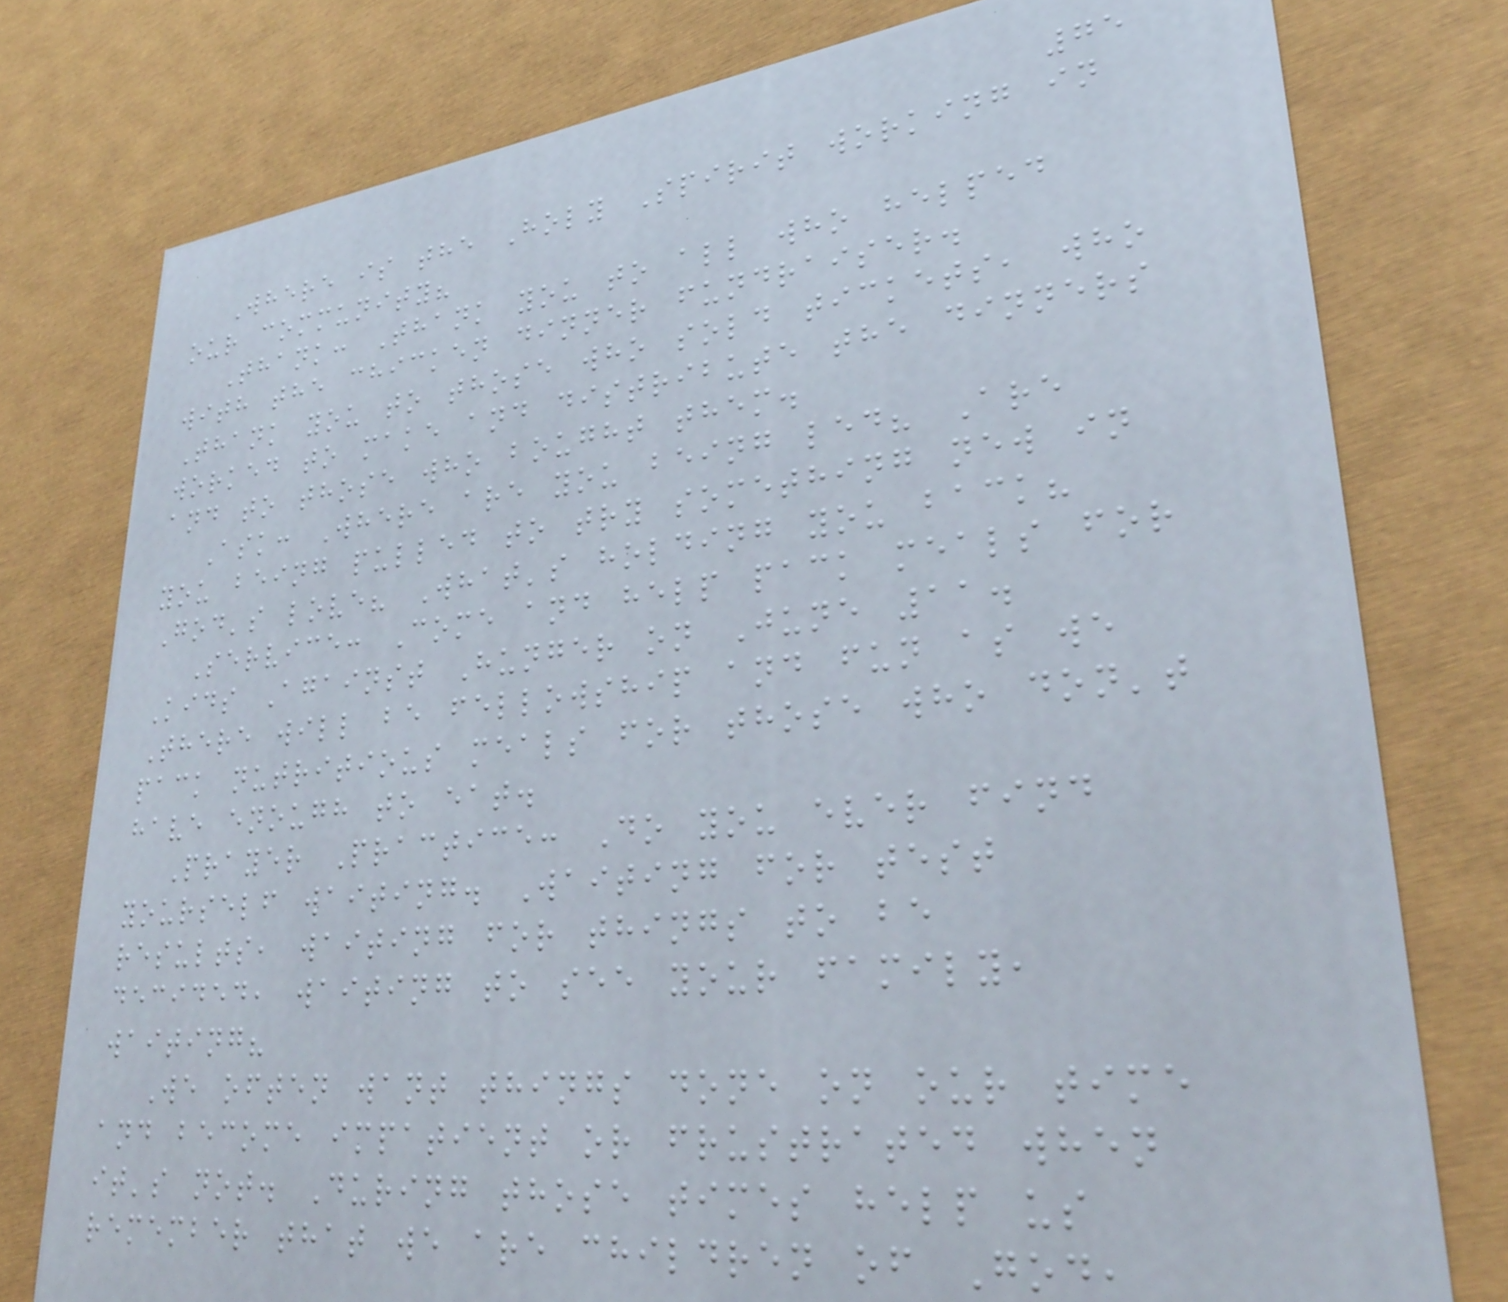75
Where is the Holy Spirit working in
our community?
Thank: Thank you to all who helped
with the chicken dinner fundraiser.
Thank you to those who sold tickets, who
worked to make and distribute the dinners
and to those who bought them.
Ask: Where are you being led? Are
you being pulled to try something new in
God's love? What's holding you back?
Service: Come and help pack meals for
Kids Against Hunger on June 11.
There will be fellowship and fun as we
pack nutritious meals for those who don't
have enough to eat.
Prayer Practice: Do you ever find
yourself waiting. Waiting for test
results, waiting for things to be
decided, waiting to see your family,
waiting?
We often want things done on our time
and become impatient or frustrated when
it's not. During those times help us
remember that we are children of God,
